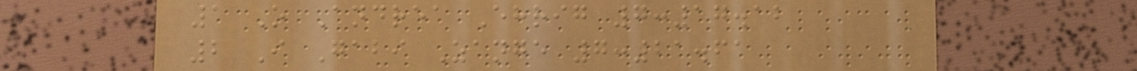1 O Andrea Ehrig 7:17.12
2 I Gabi Zange 7:21.61
